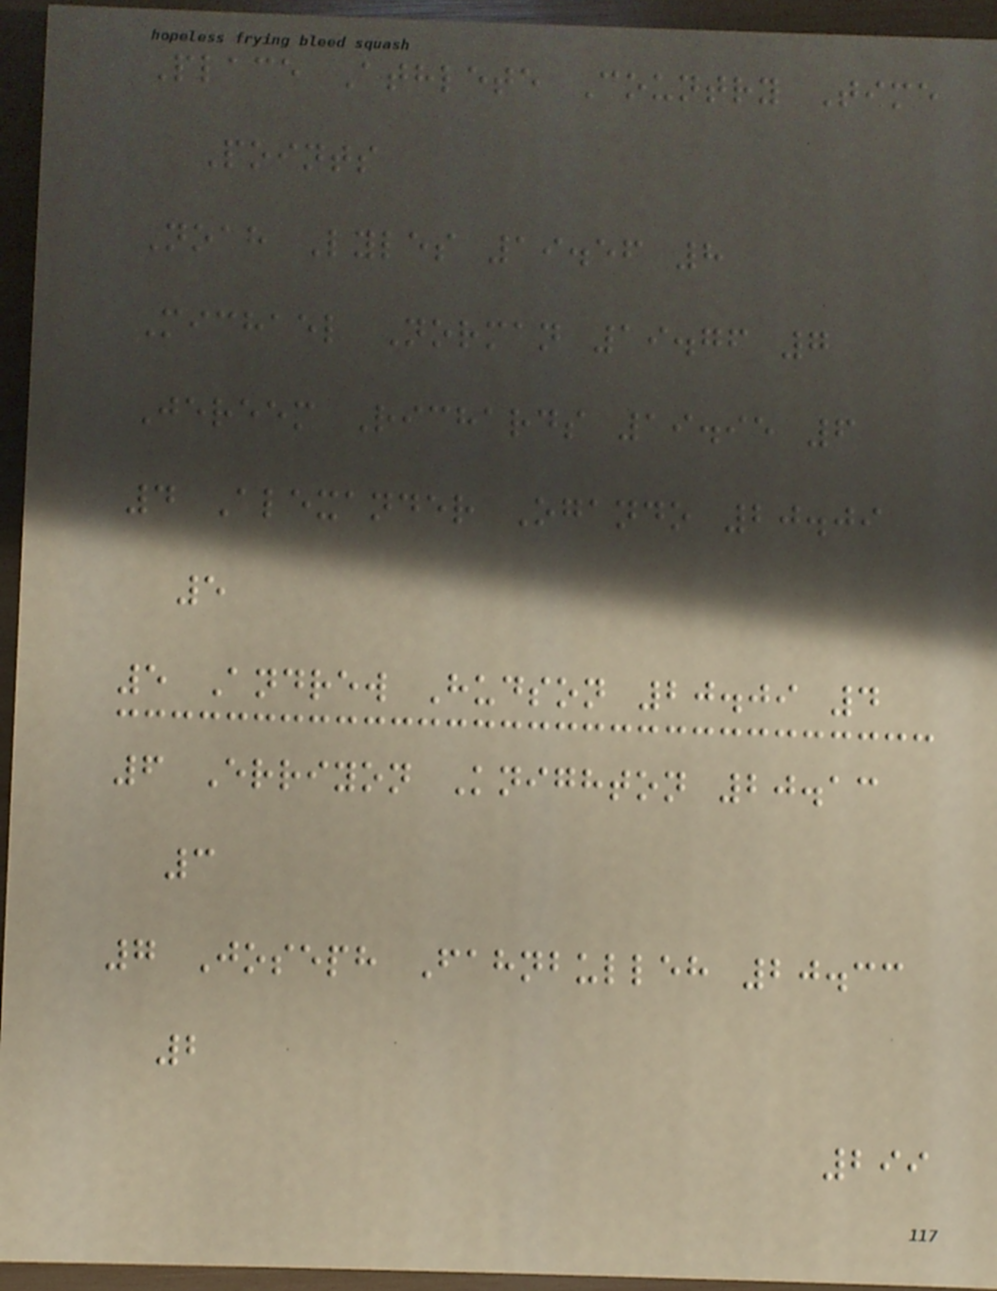Place Athlete Country Time
Points
Noah Lyles 19.56 8
Michael Norman 19.76 7
Jereem Richards 19.95 6
4 Alexander Ogando 20.09
5
5 Andrew Hudson 20.09 4
6 Erriyon Knighton 20.13
3
7 Joseph Fahnbulleh 20.33
2
299
